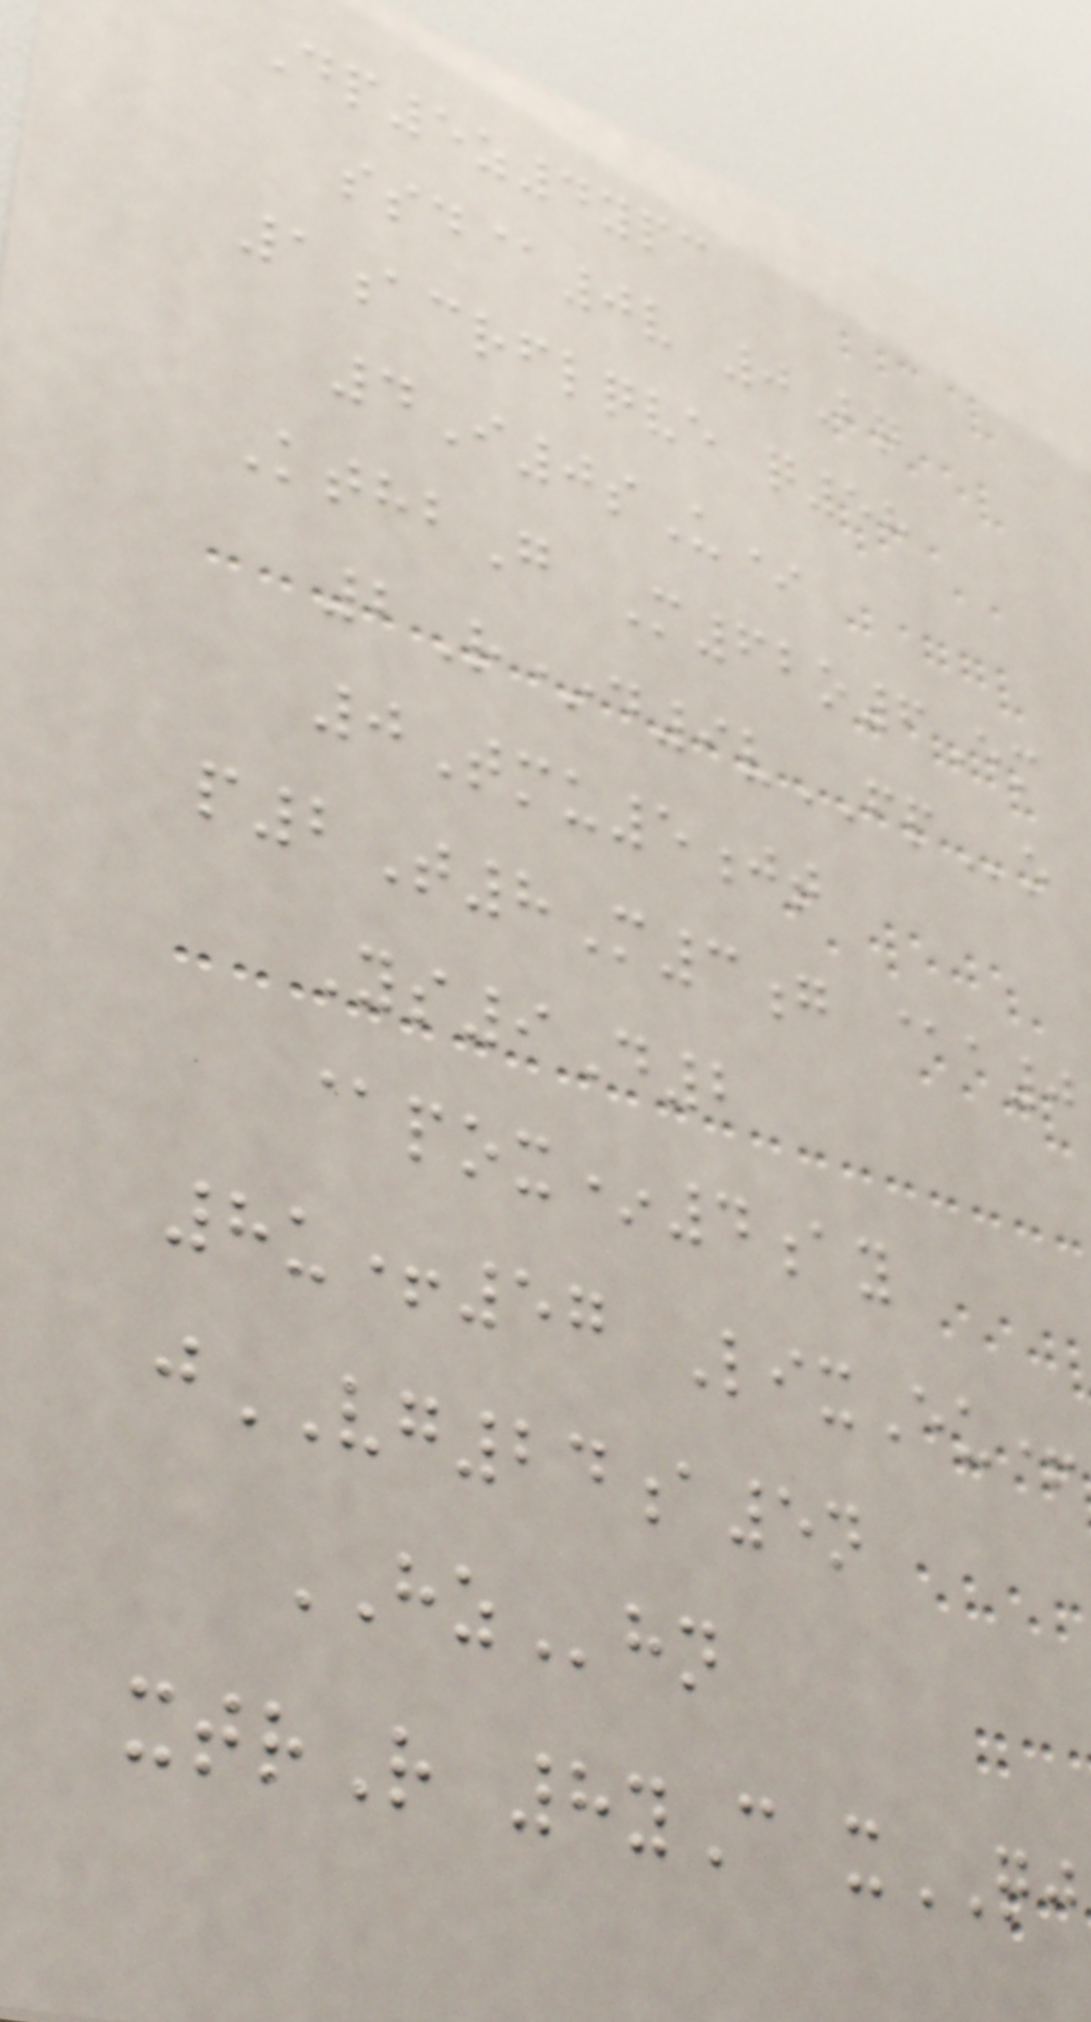Dp5z4ypc
ssd@0v 0Bq
1acrflqve q58
4I0sU*
KthbG M62o6Em
2R*d9vFPo
0Tmu5jt
p2T8M3g @a0
Ys9D2
@pox*4ay
8u+57 LixEu+
jVG24a5n
HZhn
xtrR 8yC xQJ
